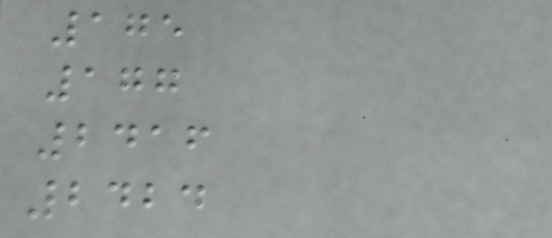175
177
2416
2424
